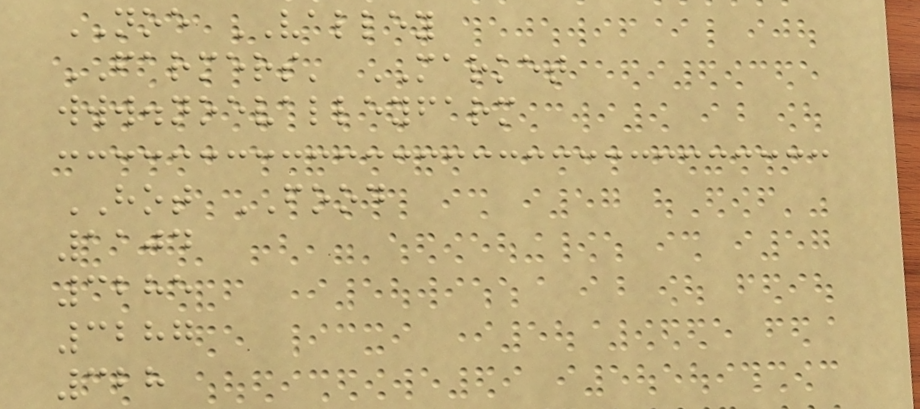NOE VALLEY
FARMERS' MARKET
www.noevalleyfarm
HOT FOOD
1104
3285
3287
328
